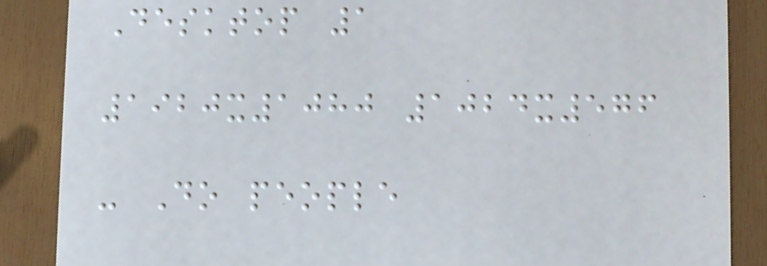Desktop 1
1920x1080 1024x576
- Do people
